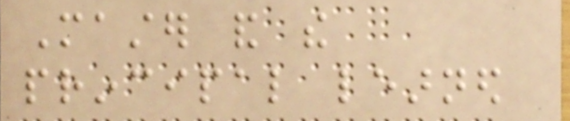Master and the
principal learned
